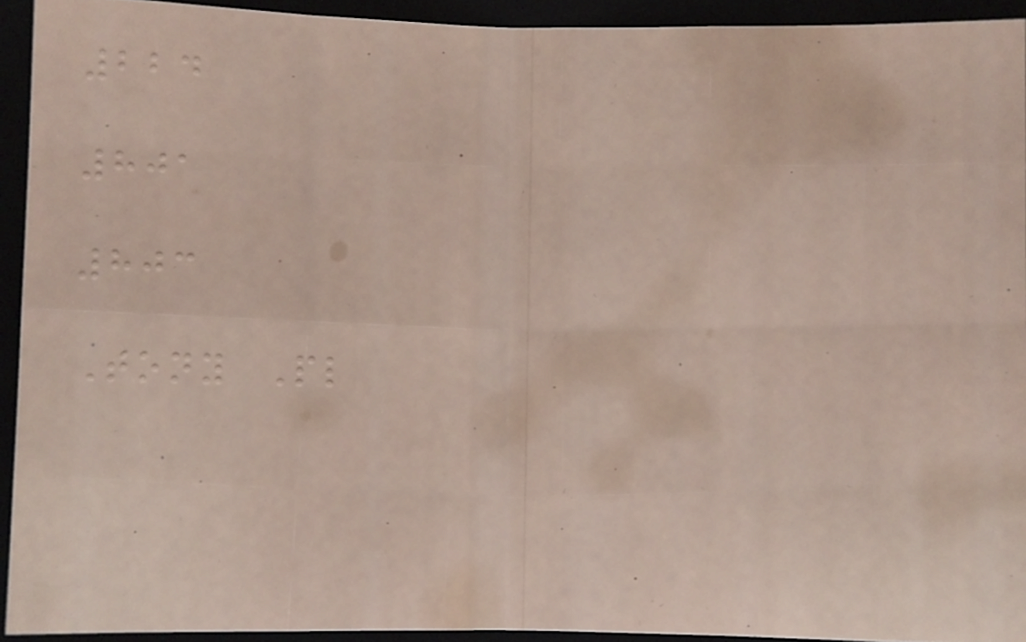224
801
803
Tony Pl
